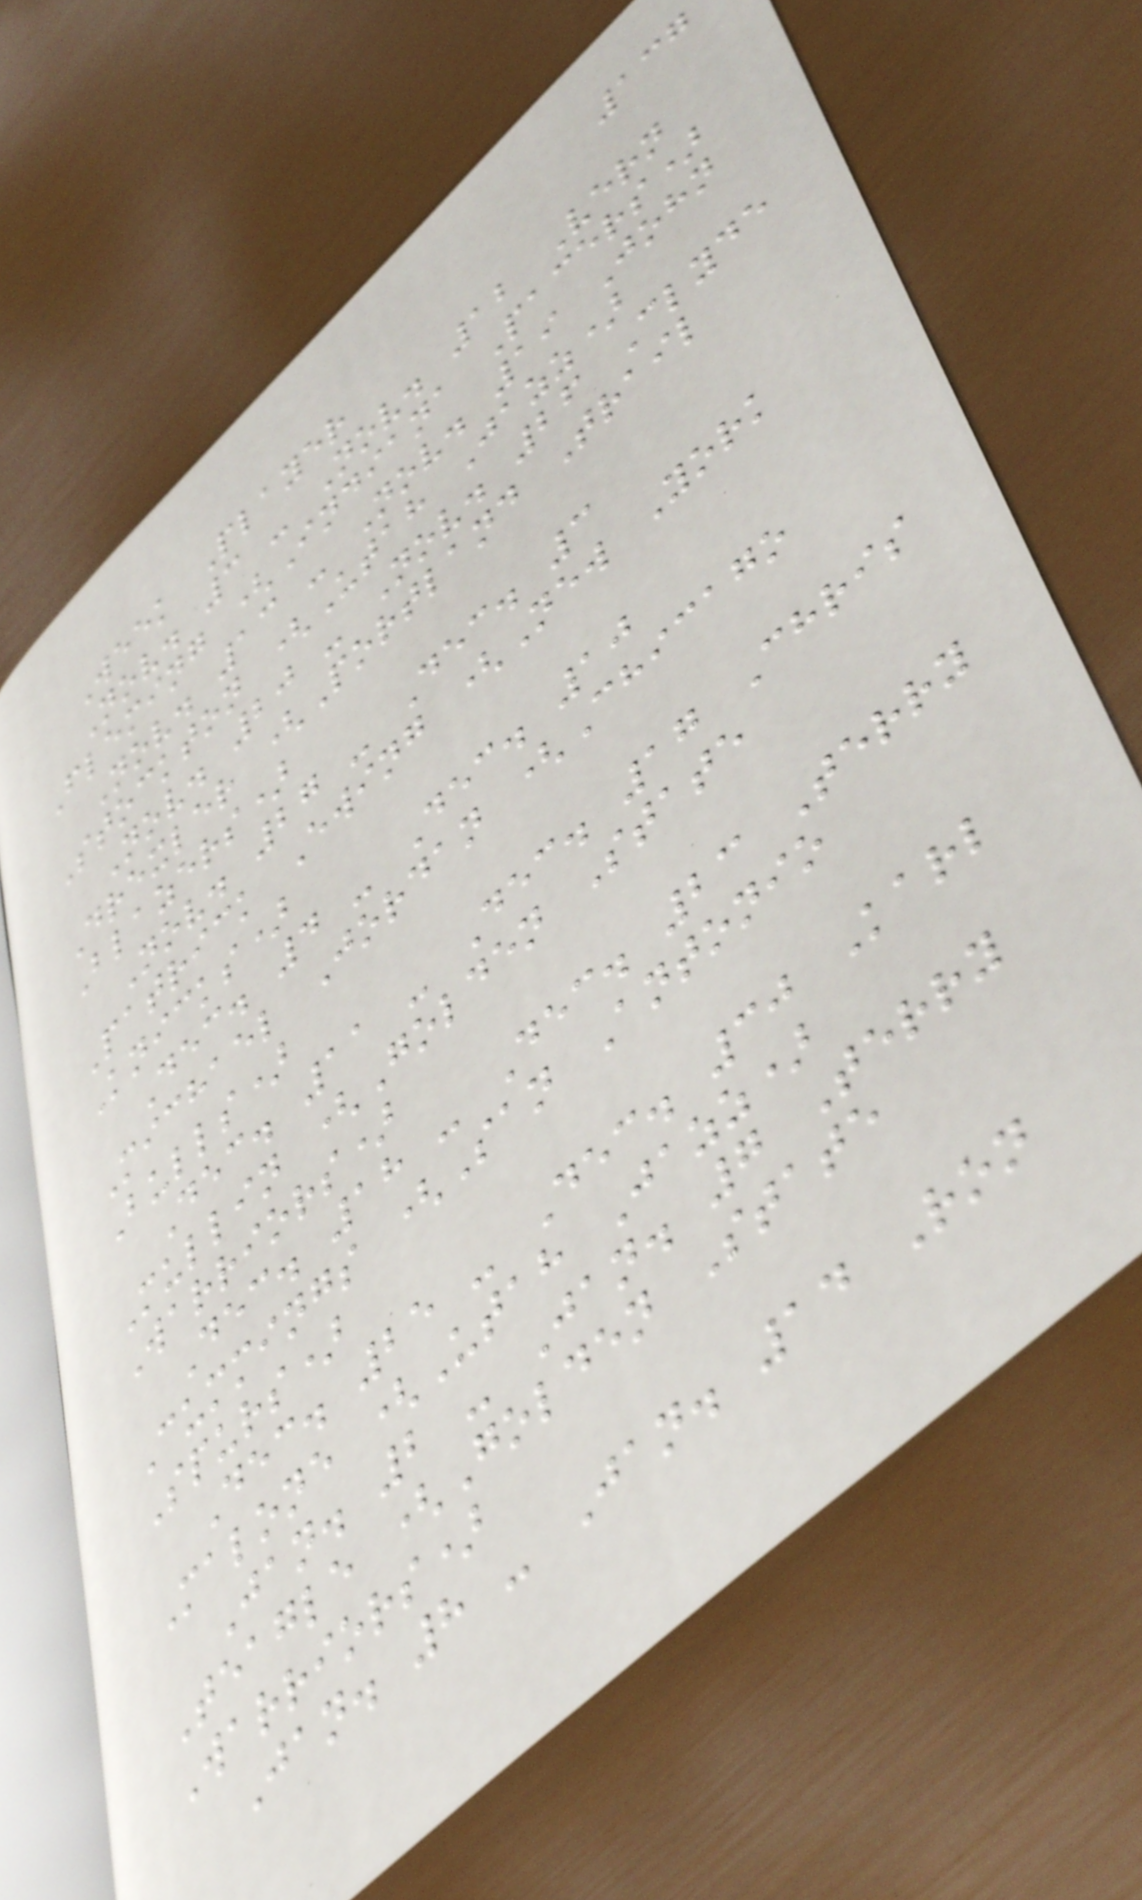137
Week Player
Nov. 3 - Nov. 12 Vern
Fleming (Indiana Pacers)
Nov. 13 - Nov. 19 John
Stockton (Utah Jazz)
Nov. 20 - Nov. 26 Clyde
Drexler (Portland Trail
Blazers)
Nov. 27 - Dec. 3
Patrick Ewing (New York
Knicks)
Dec. 4 - Dec. 10
Michael Jordan (Chicago
Bulls)
Dec. 11 - Dec. 17 Chris
Mullin (Golden State
Warriors)
Dec. 18 - Dec. 23 Terry
Cummings (San Antonio
Spurs)
Dec. 25 - Dec. 30 Karl
Malone (Utah Jazz)
Jan. 2 - Jan. 7 Terry
Teagle (Golden State
Warriors)
Jan. 8 - Jan. 14 Ron
